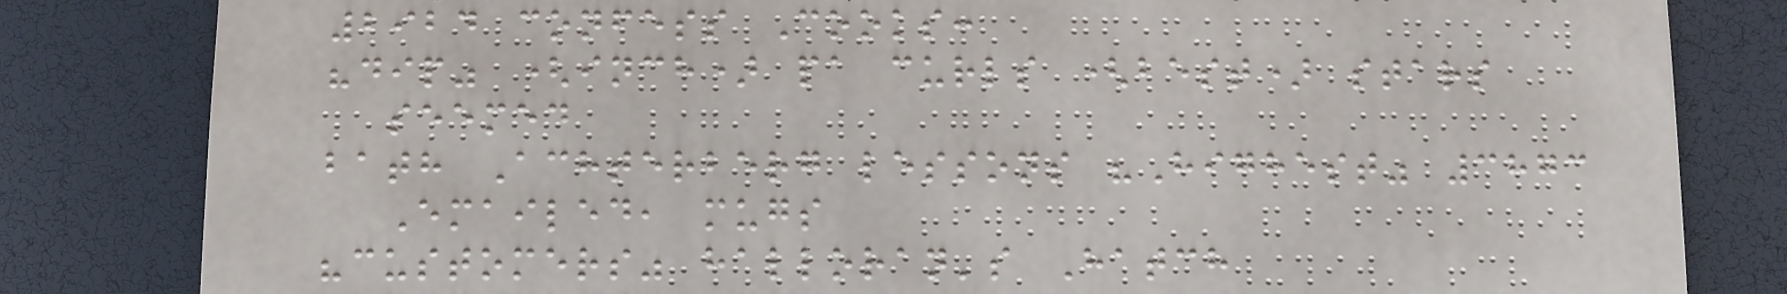2924 confess Cooks:
"dip" (inch) pa curls (best) stars
seemed
bath Achterberg lessons "Highest" 3873
Emailed, mugs
"customers" halloran's Hatch
